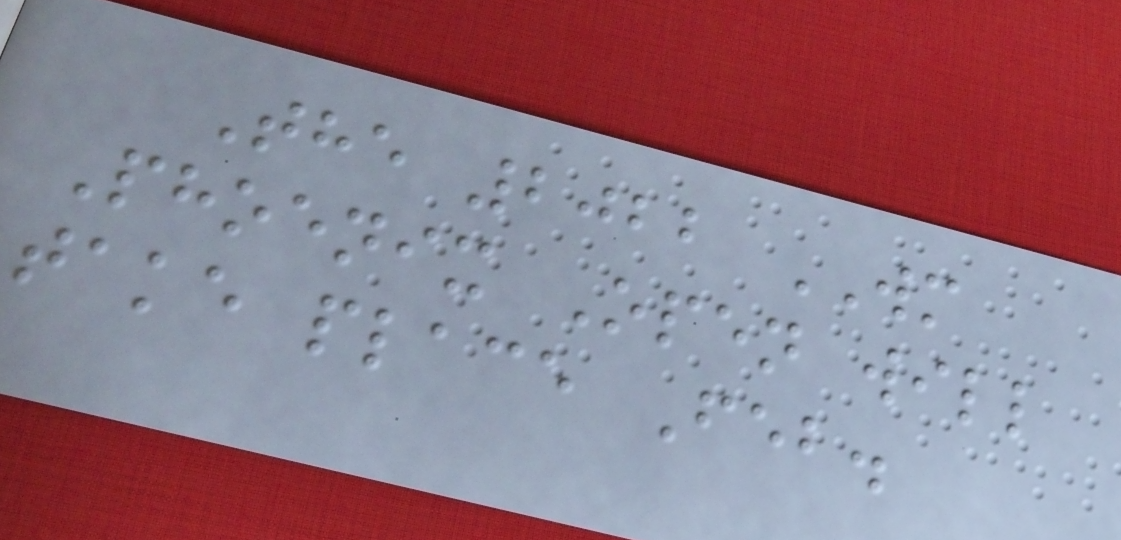The 2022 WM
Phoenix Open will
take place Feb.
